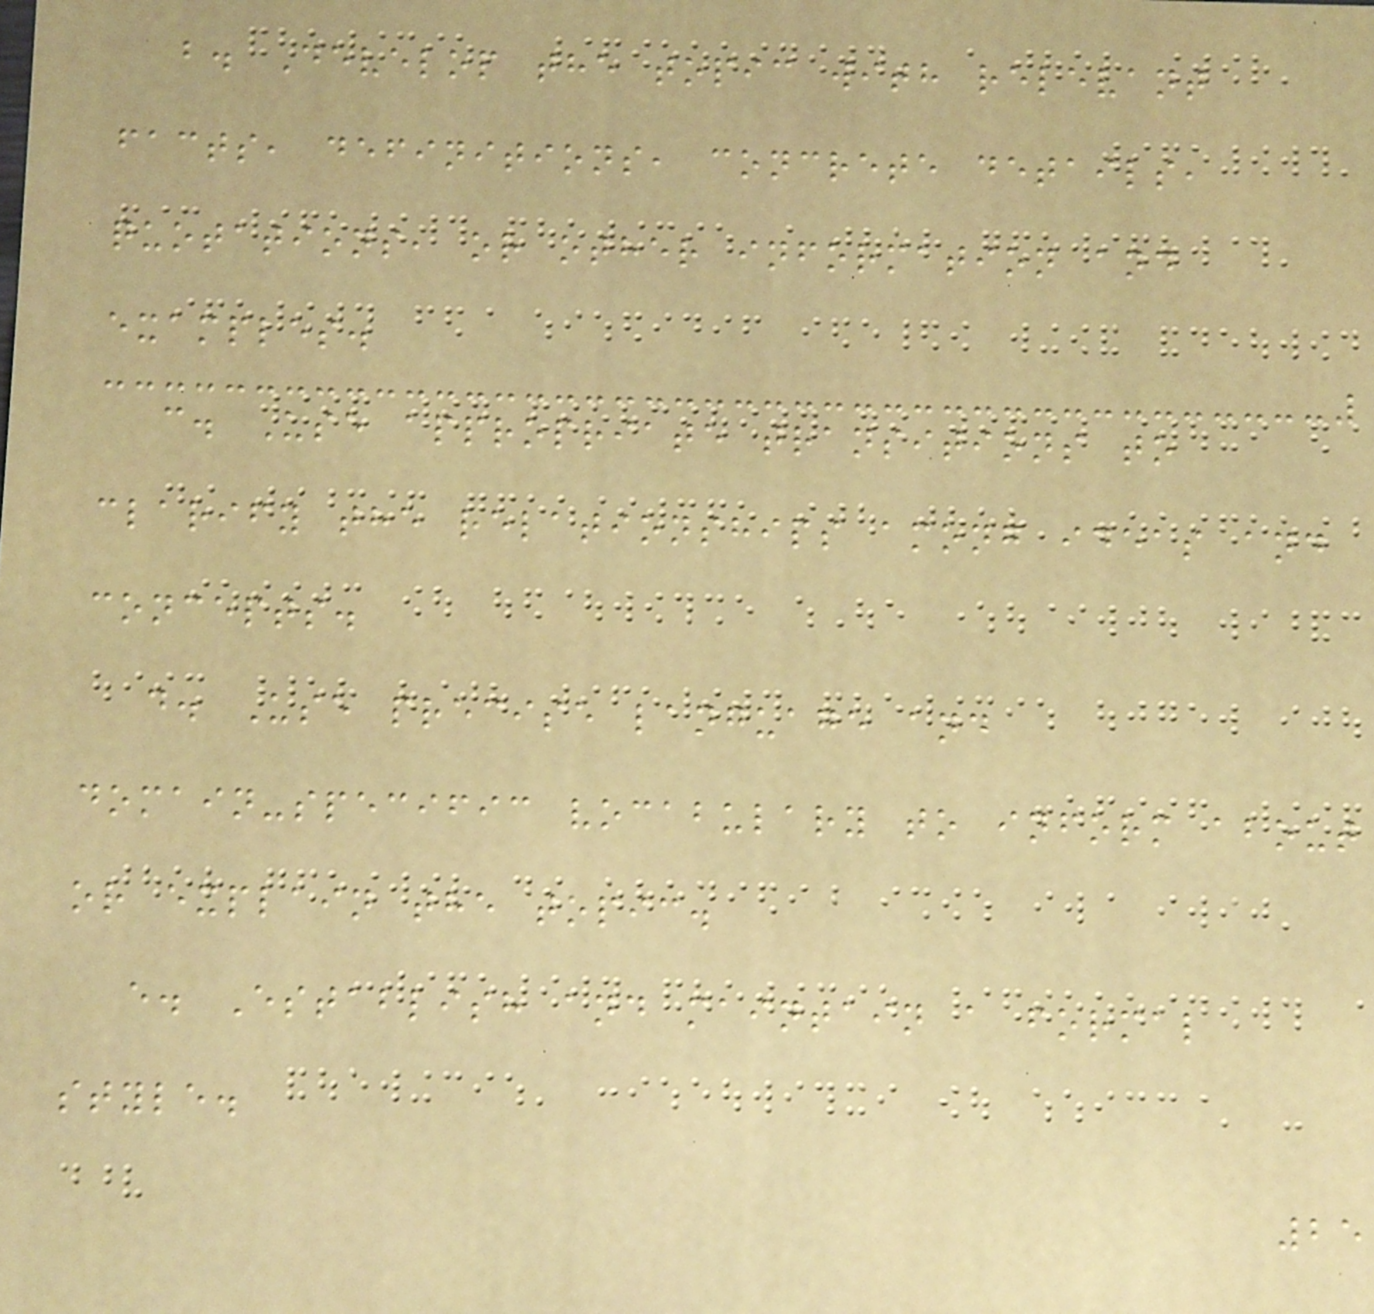b. Develop the topic with relevant
facts, definitions, concrete details,
quotations, or other information and
examples.
c. Use appropriate transitions to
clarify the relationships among ideas and
concepts.
d. Use precise language and
domain-specific vocabulary to inform about
or explain the topic.
e. Establish and maintain a formal
style.
25
